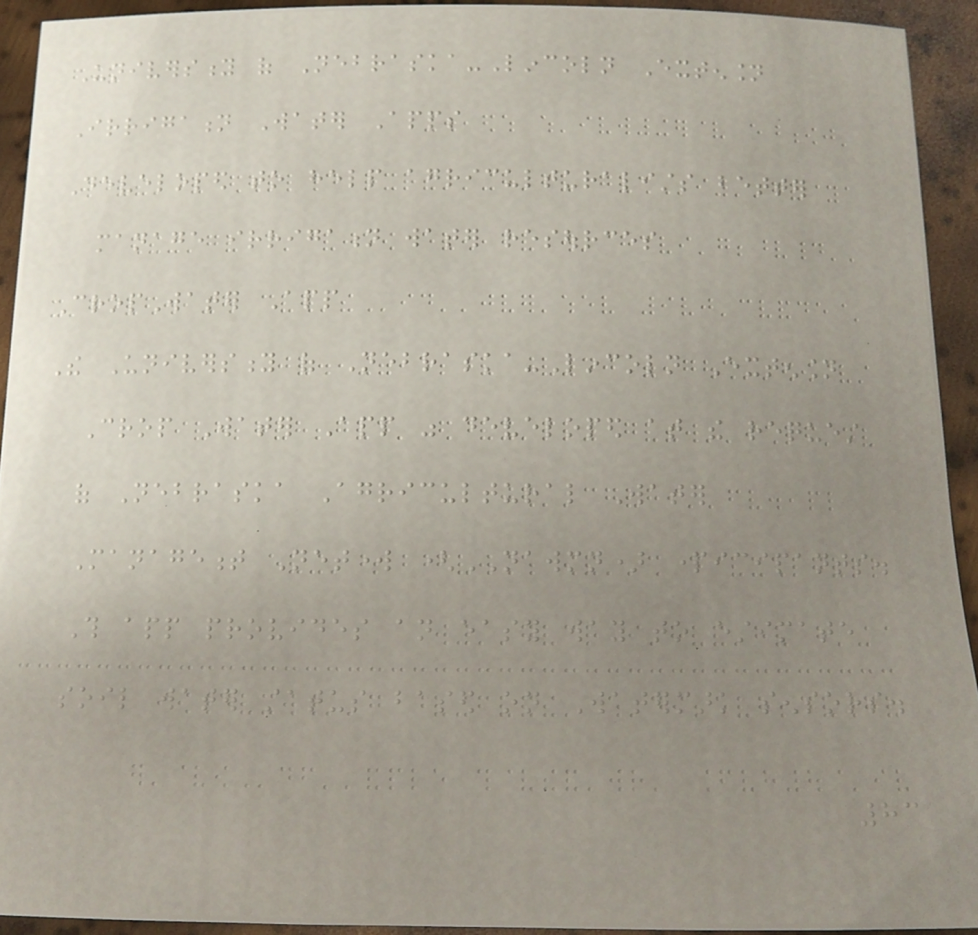University of Nebraska-Lincoln Extension
Irrigation Water Apps
Developed to help agriculturalists better
manage irrigation water resources
CropWater App
The University of Nebraska-Lincoln Extension
Crop Water App was developed at the request
of Nebraska Agricultural Water
Management Network (NAWMN) participants.
This app provides an easy way to estimate
soil water status based on Watermark sensors.
83
